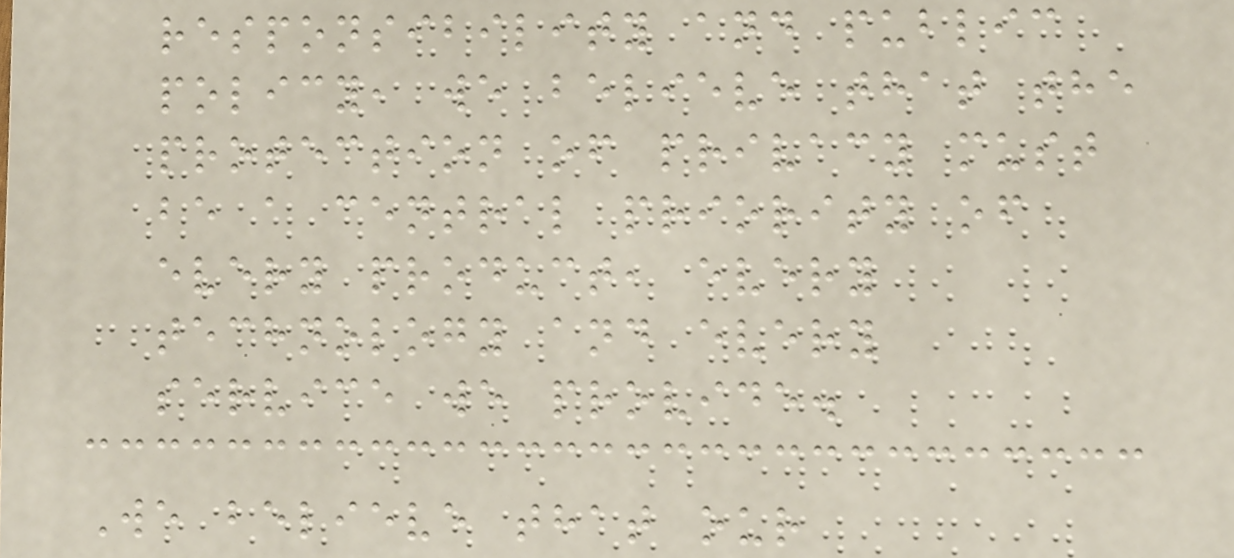responsibility and public
policy, we believe that the
protection of privacy must
be a central priority of
every product, every
technology and every
service we provide.
We believe that our
